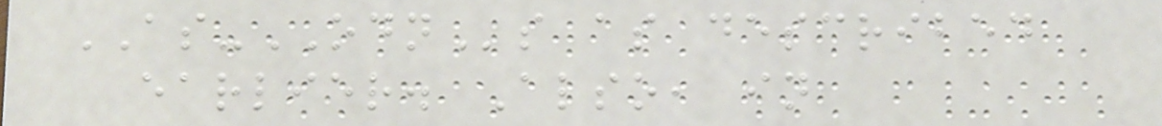AS-ODNs as described
earlier. Also, in
